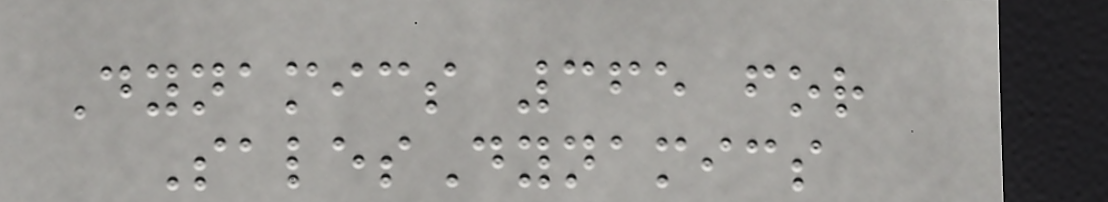Dynamics 365 for
SalesDynamics
